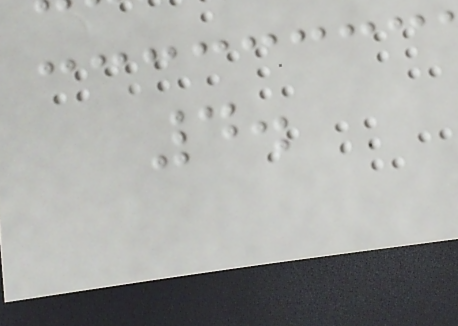4.
